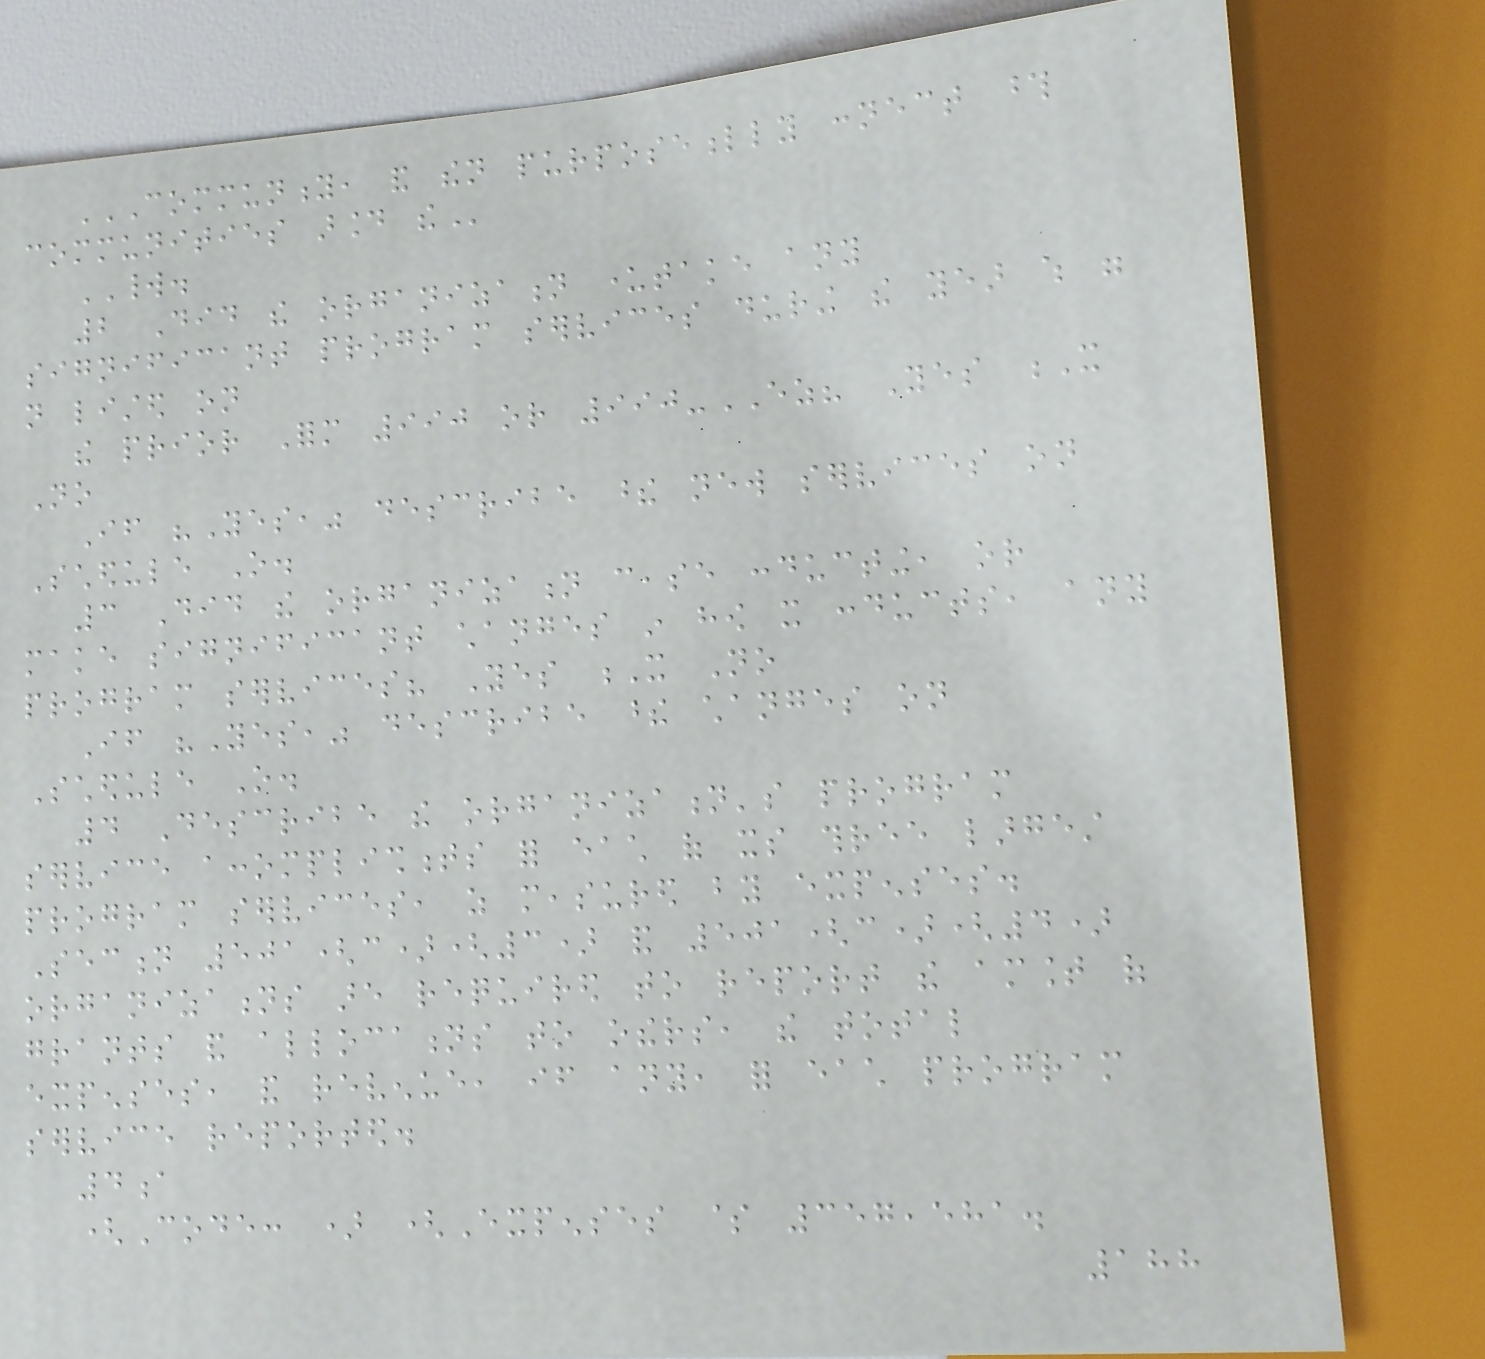COMMUNITY, AND THEN PURPOSEFULLY CONNECT THOSE
COMMUNITIES AROUND THE
WORLD.
2 Did the organization undertake any
significant program services during the year which were
not listed on
the prior Form 990 or 990-EZ? Yes X
No
If "Yes," describe these new services on
Schedule O.
3 Did the organization cease conducting, or
make significant changes in how it conducts, any
program services? Yes X No
If "Yes," describe these changes on
Schedule O.
4 Describe the organization's program
service accomplishments for each of its three largest
program services, as measured by expenses.
Section 501(c)(3) and 501(c)(4)
organizations are required to report the amount of
grants and allocations to others, the total
expenses, and revenue, if any, for each program
service reported.
4a
(Code: ) (Expenses $ 357,581.
188
